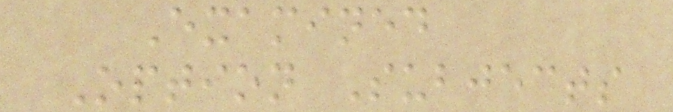Examined
Option Subjects
